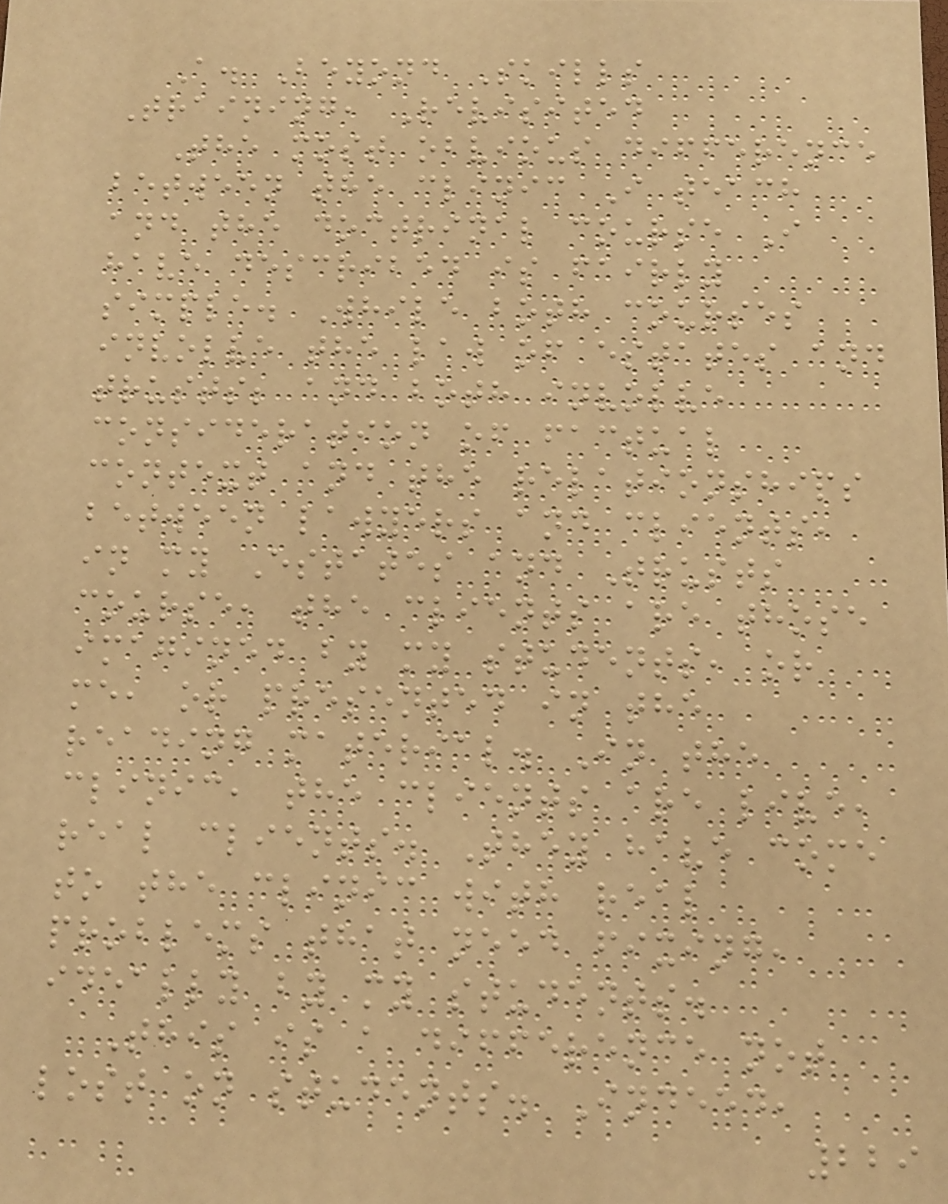A. Beyond Skills
Training, Revisited
The most obvious difference
between the clinic I teach
and the doctrinal course I
have described is fairly
simple. While both courses
involve the law of estates and
trusts; and both involve
consideration of factual
context and the relationships
between lawyers and clients,
in my Estates and Trusts
course, the clients are those
imagined by my students, or
me, or presented in the
reading material. In the
clinic, the clients are live,
real clients. They have come
to the clinic with real
problems that need fixing,
ideally by my students.
This is a difference not
lost on students. Indeed,
229
